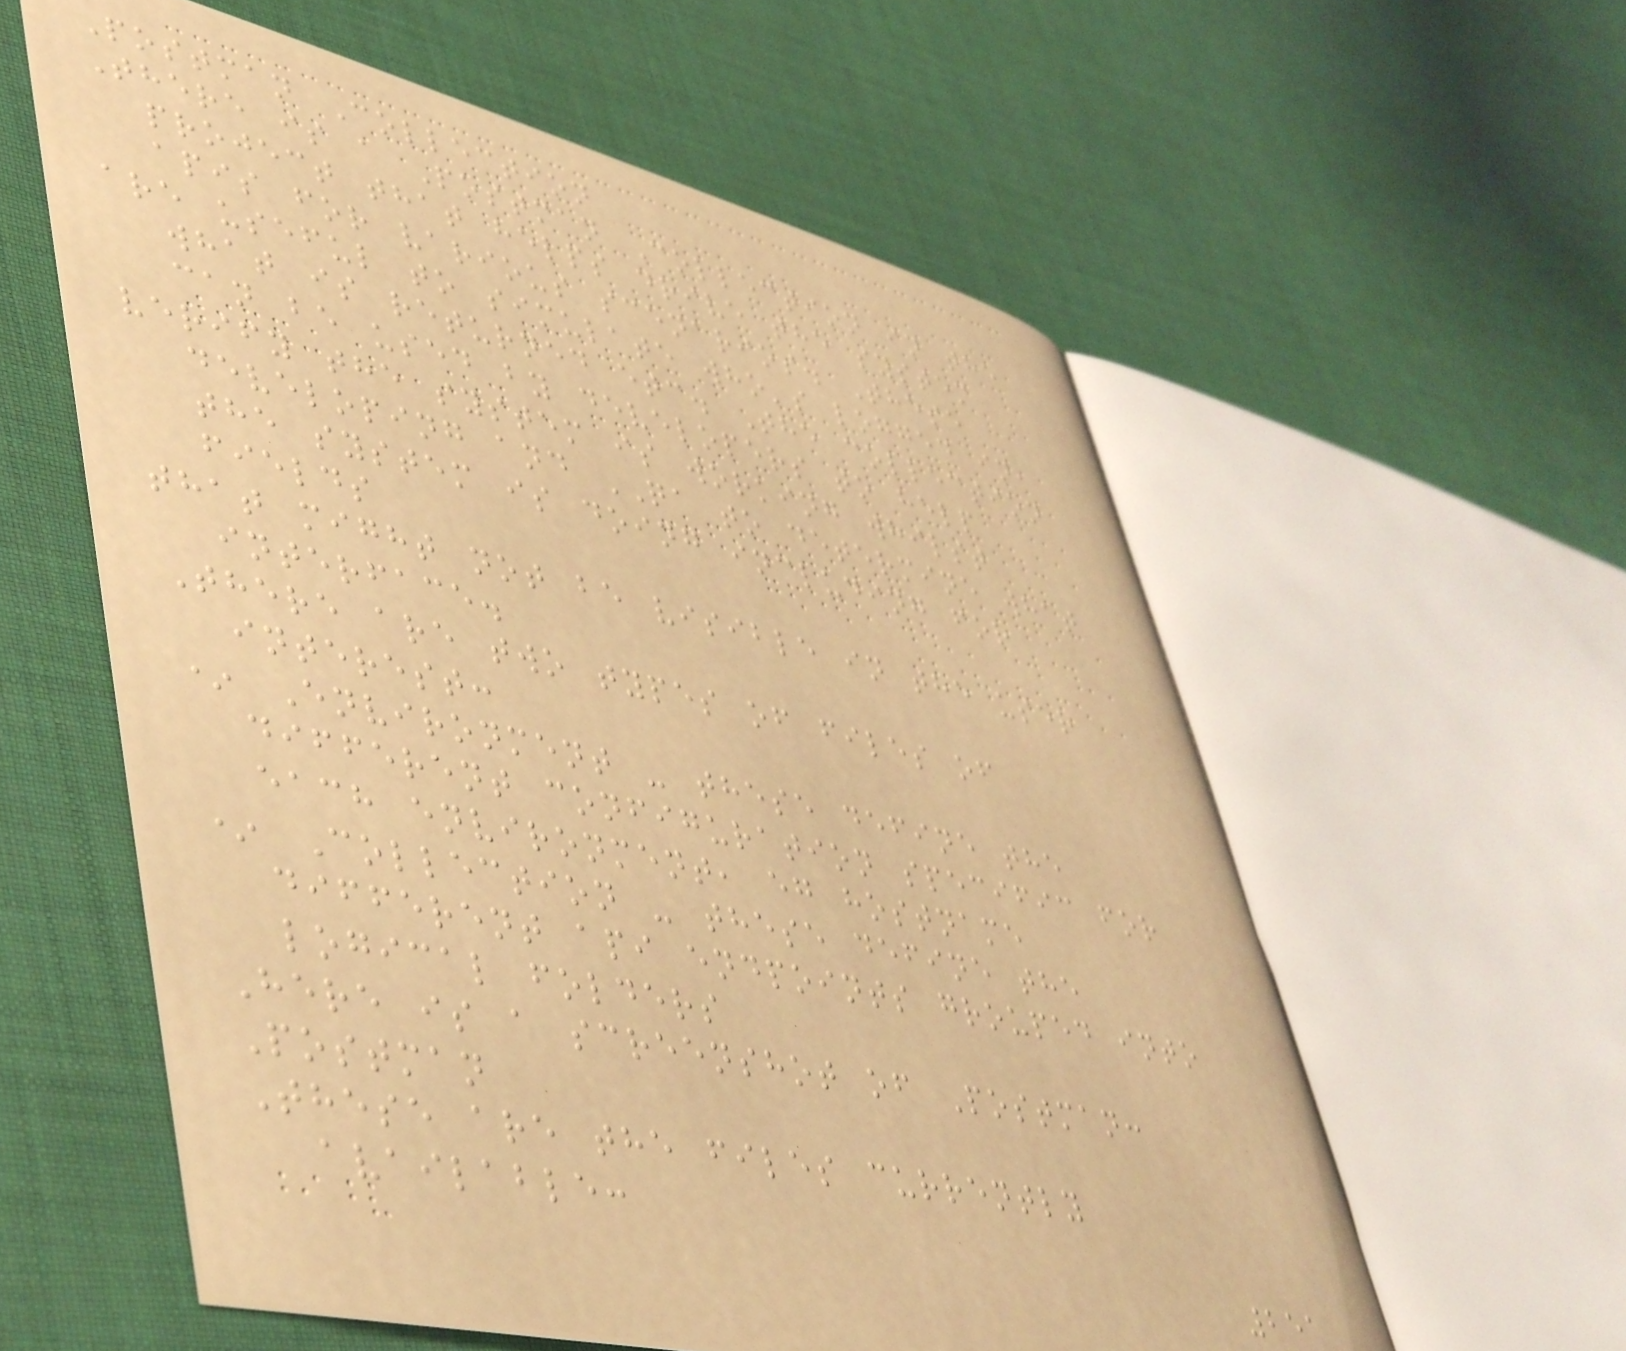Postman Collection
There is a Postman Collection in the
project that helps drive the system
apis for various scenarios. These
are useful to simulate who's logged in,
what is returned etc. The collection
can be used by developers to help
verify the system is working whilst
developing and QA to determine what
the system is doing including for
fields
that might not be visible in the user
interface.
There are two types of files of
interest:
* Environment - these define the
different configuration specific for
each environment, eg hostname
* Collection - these define the
different api endpoints grouped into
logical folders
Here is a screenshot of Postman:
Postman
These are the files currently
available:
251
